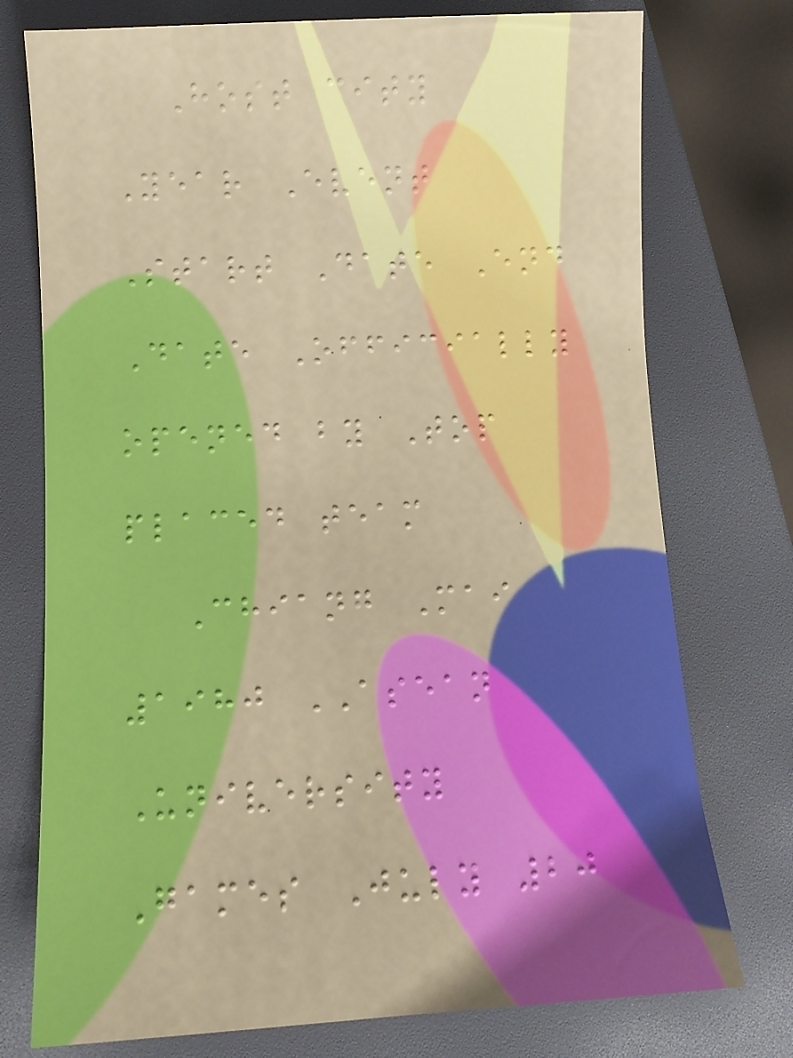Host city
Year Event
Start Date End
Date Officially
opened by Top
placed team
Chiang Mai
1980 ASEAN
University
Games July 20
